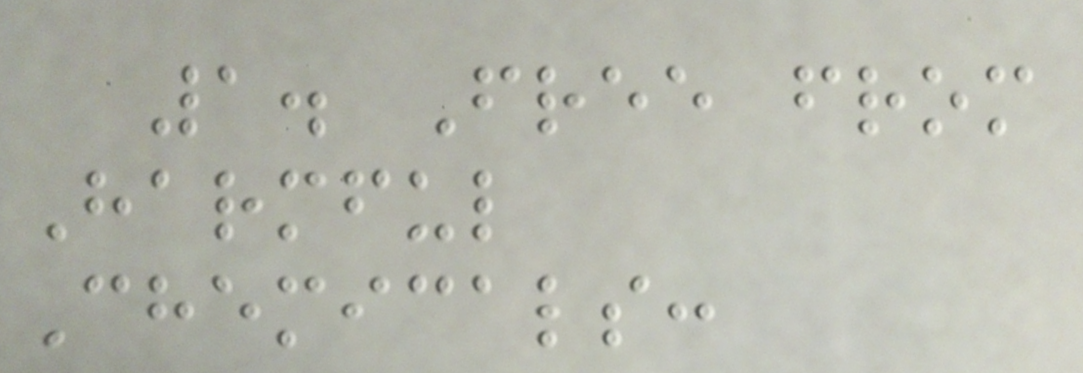1. Free from
Harmful
Chemicals:
